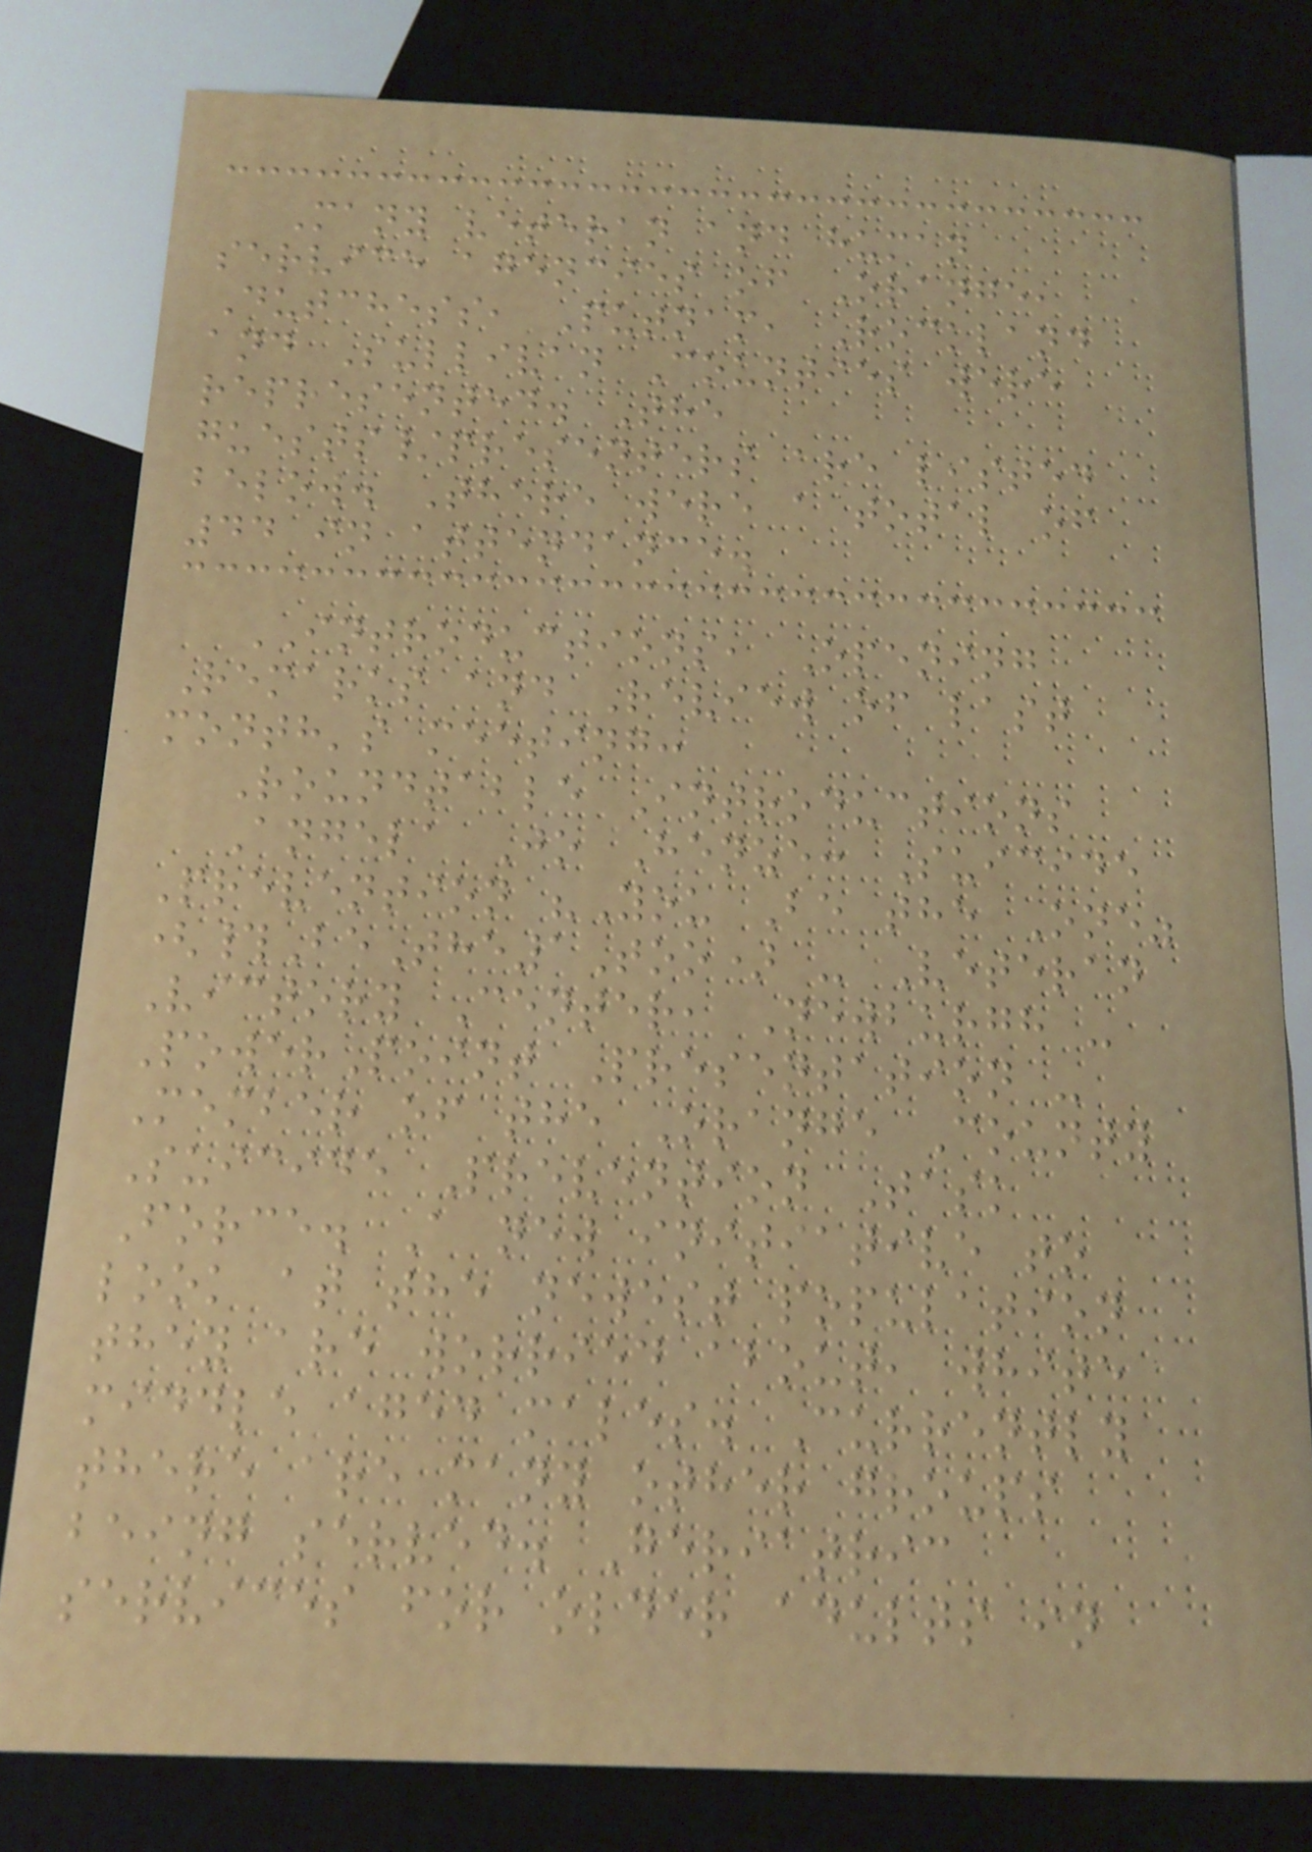Many veteran and human
service agencies of Orange,
Dutchess, Putnam, Rockland
and Sullivan Counties were
represented. The
guests/presenters are listed
below. There were a total of
44 in attendance.
INTRODUCTIONS, Opening
Remarks and Review of last
month's meeting:
Roundtable Introductions
Angela Jo Henze: Suicide
Prevention "You Be the One"
(#BeThe1Too) - Veteran
Victory Center, Newburgh -
PowerPoint Presentation -
Member of the Orange County
Suicide Prevention Task
Force. A new initiative to
look at the newest population
they are worried about, white
middle aged males. Currently
there are many other groups
being served. Geriatric
services for older adults in
